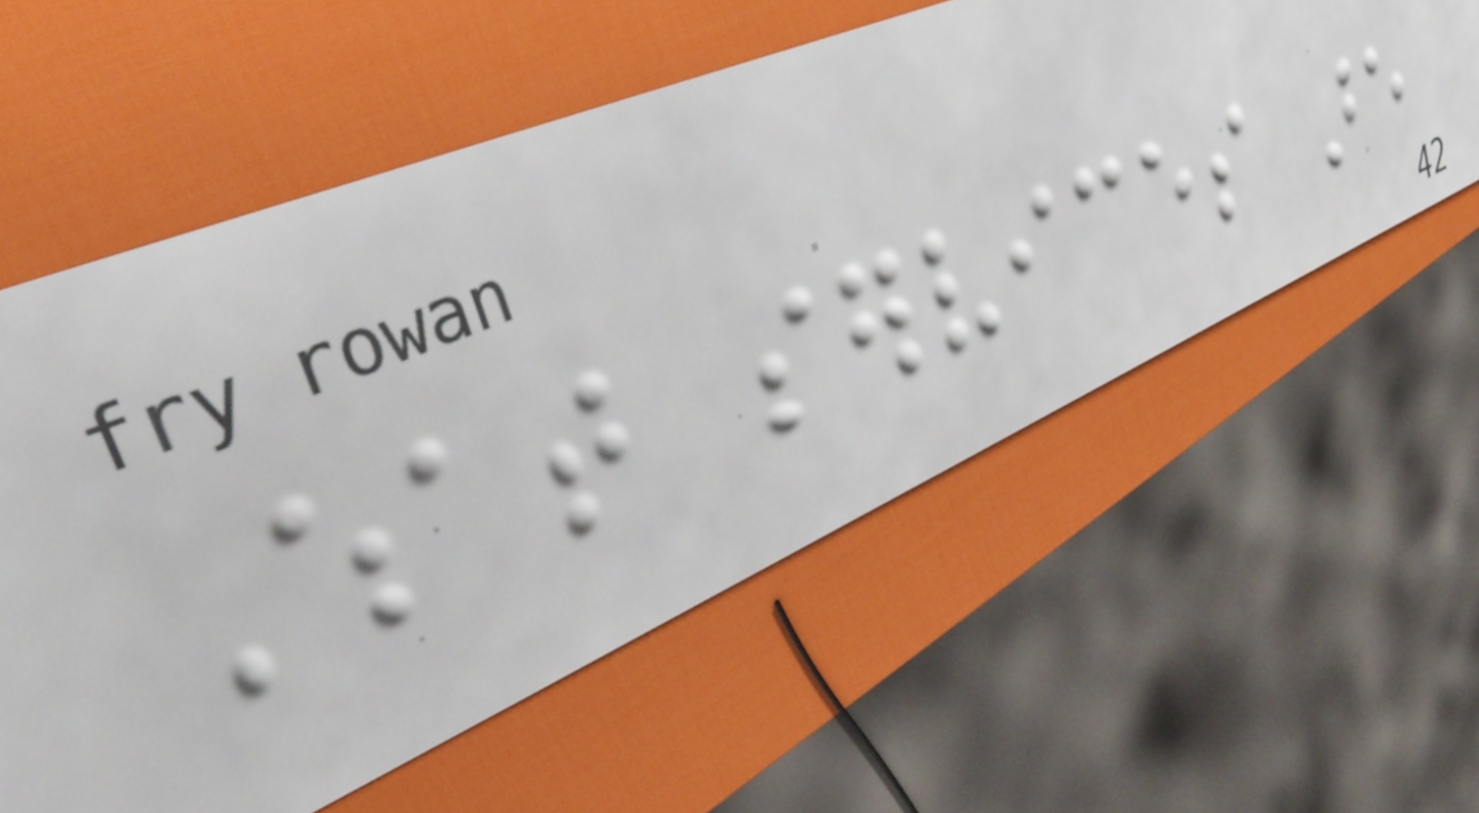What services are
